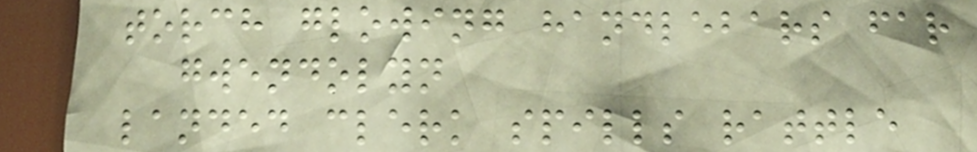torch glowing handlebars far
gwendolyn
landed clerk spills rattle
